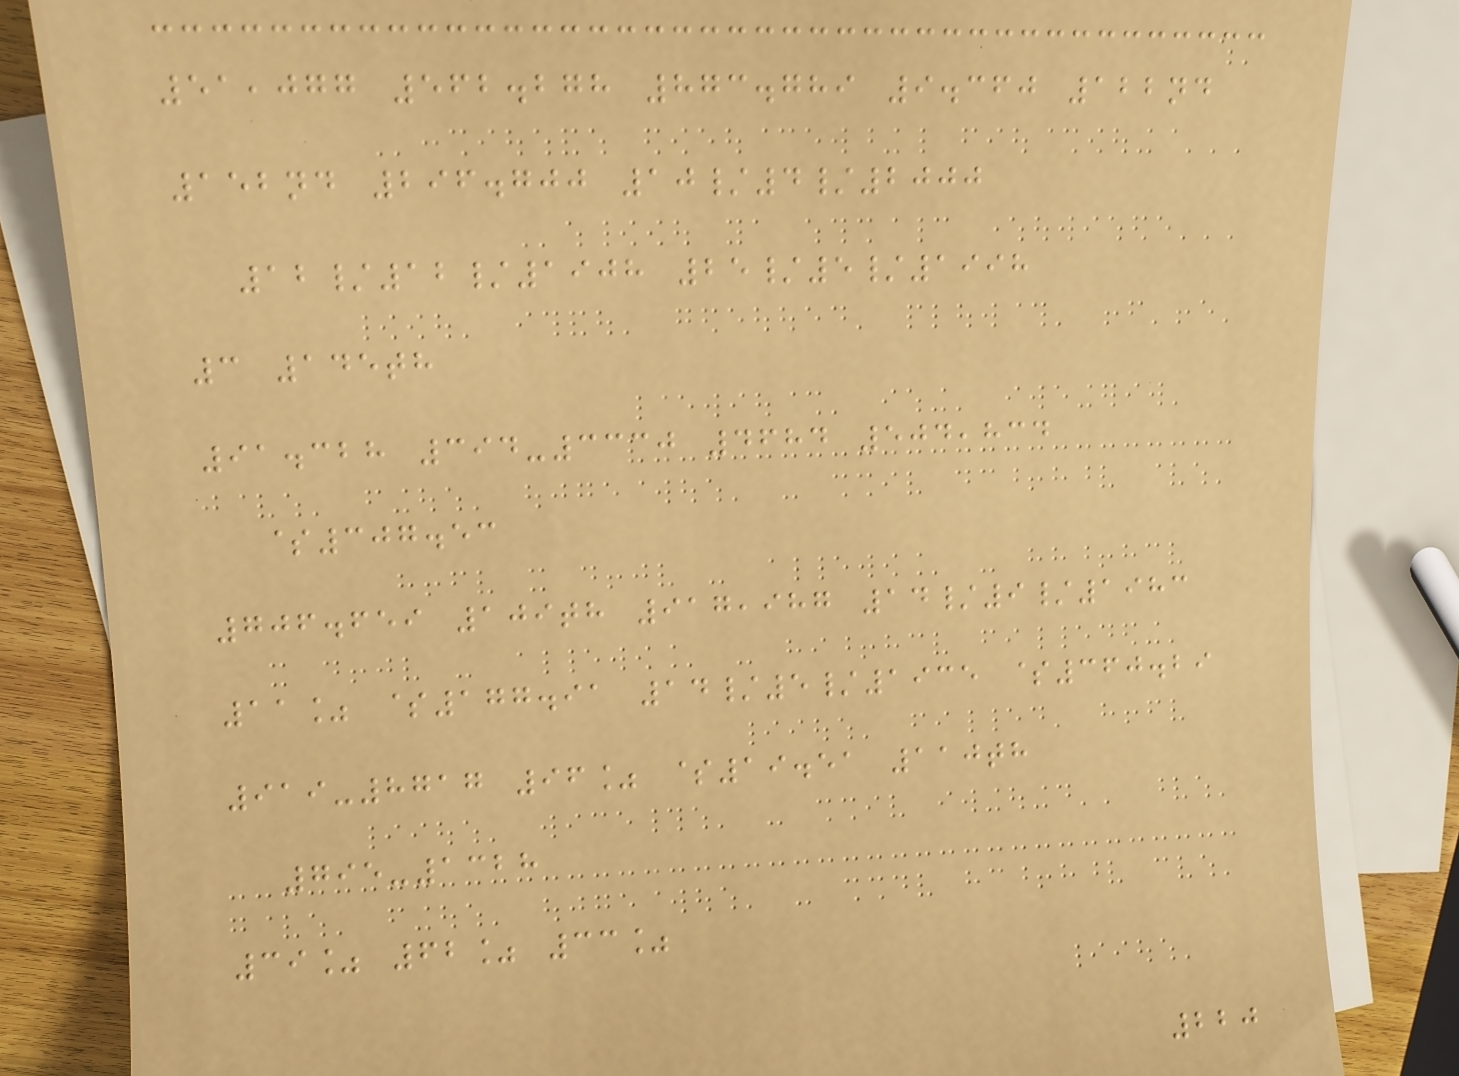51,077 562.278 873.789 9.360 122nd
152nd 296.700 10/4/2000
12/12/1908 25/5/1998
3 145th
91.328 394-3330 4684 504,834
$307.53
706.659 109th 917,987 14/9/1983
11% $177.91 14/5/1935 $360.29
919-8717 96% $19.51 110th
795-1328
39% 62% 33%
220
